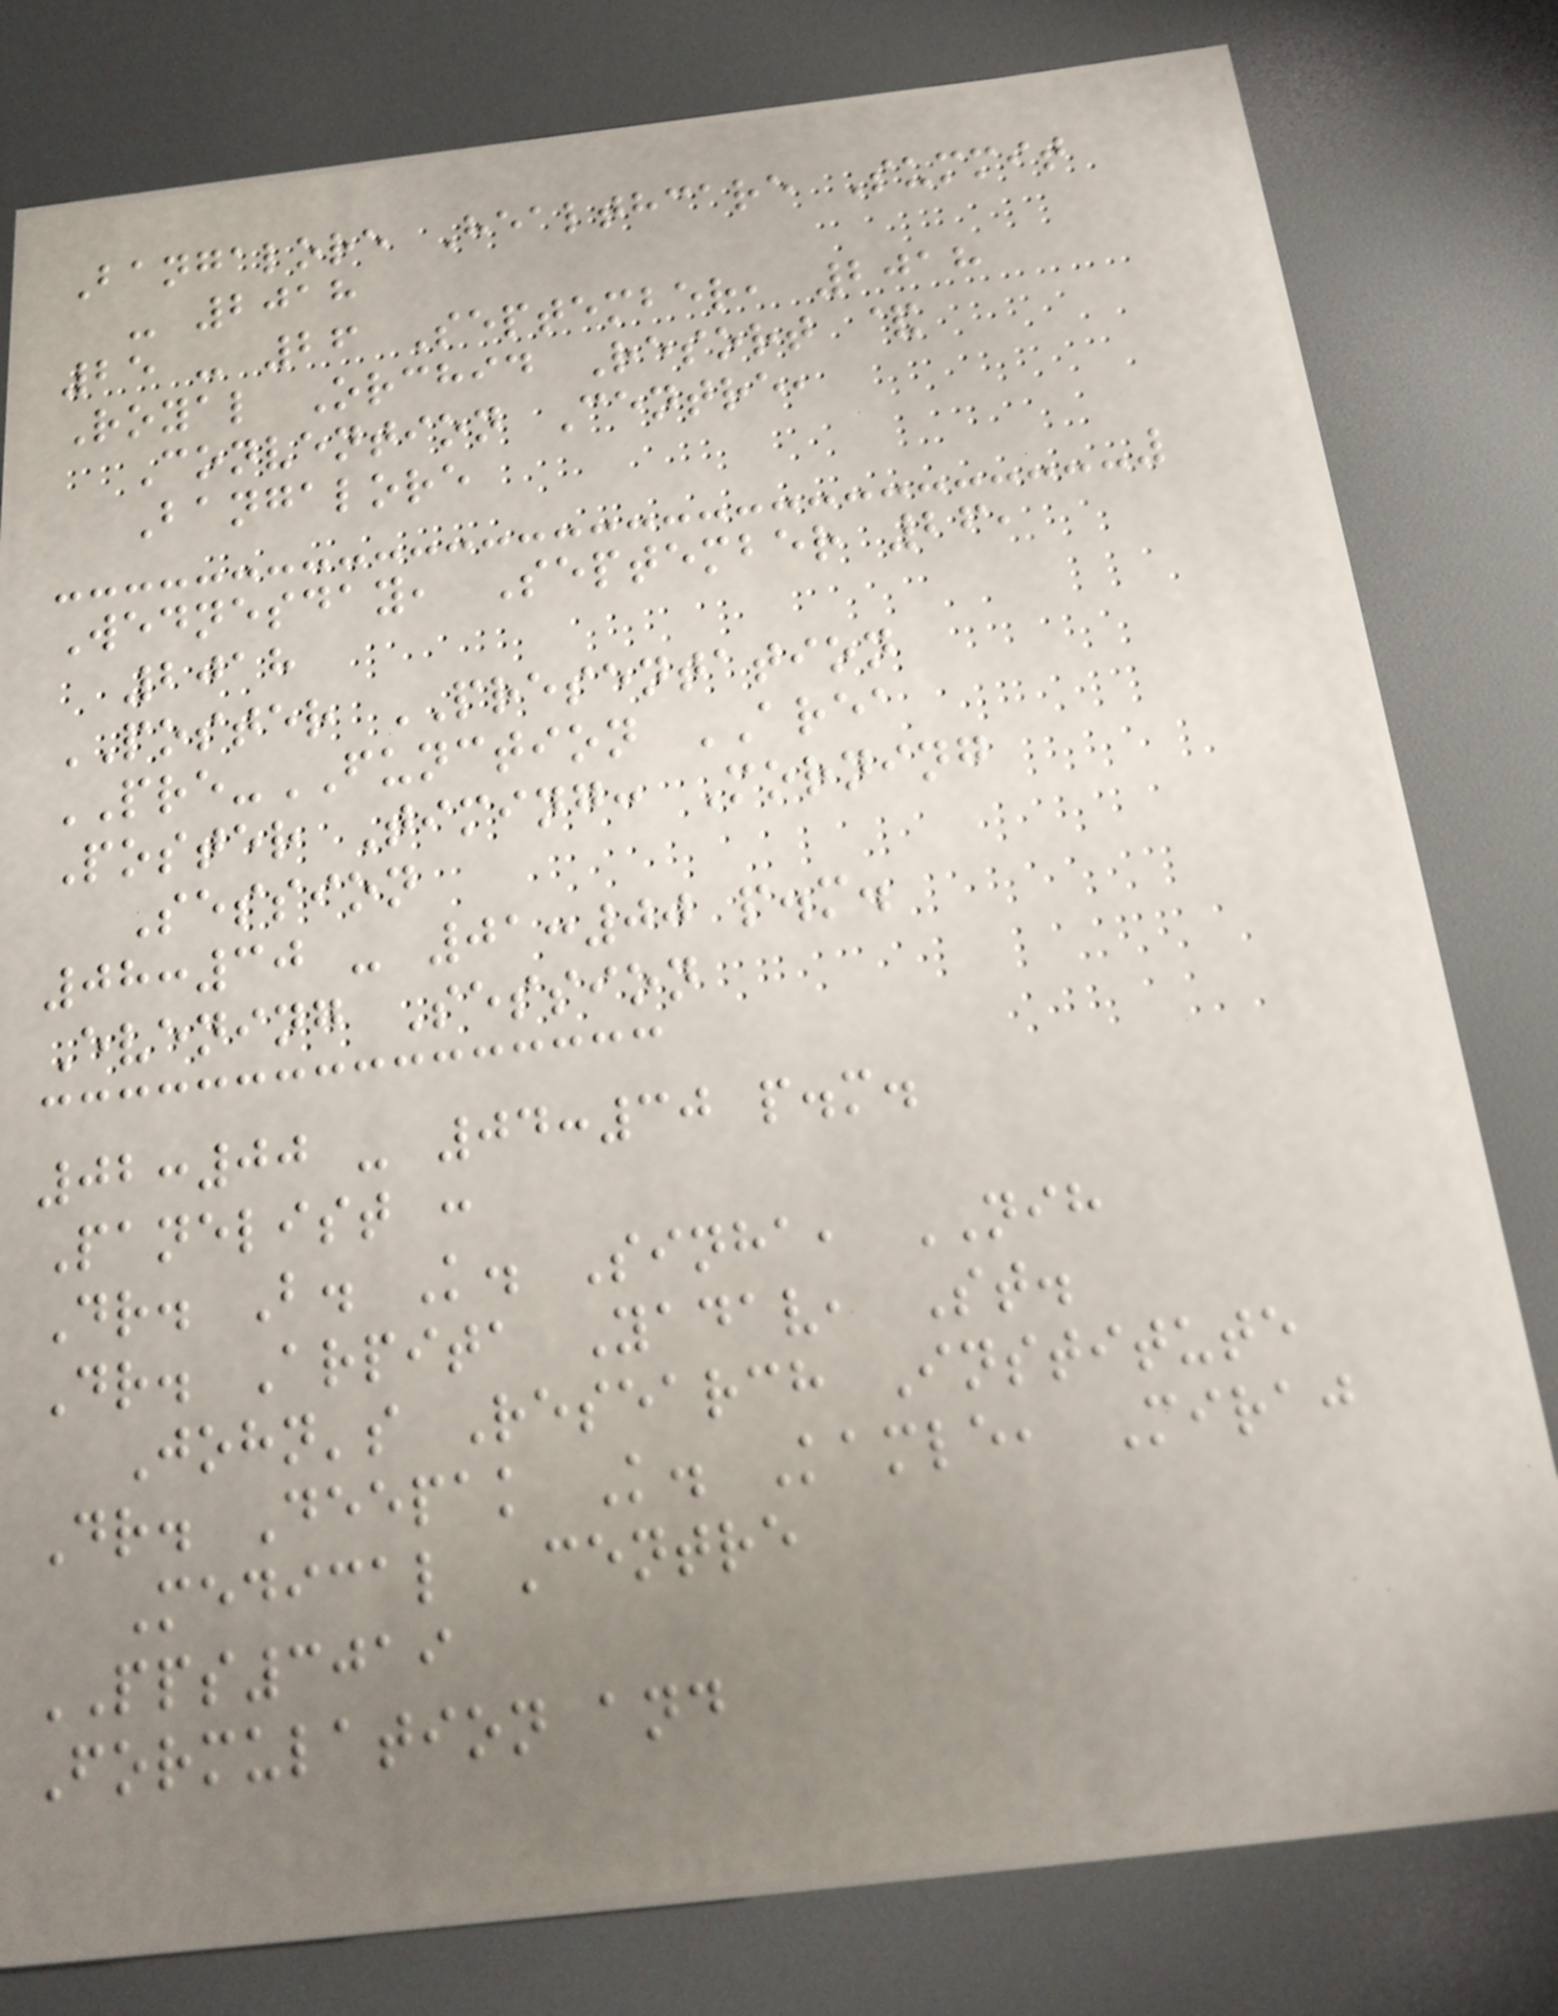Bangalore Healthcare Summit
- 2018
25 - 26 September, 2018
Royal Orchid Resort &
Convention Centre,
Bangalore
Wednesday, September 26,
2018
POSTER PRESENTATION
PRE-FUNCTION AREA
Poster Timing: Morning
Session
08:30 - 01:00 p.m.
Evening Session
02:00 - 04:30 p.m.
Panelist :
Dr. B. K. Sinha, NIH
Dr. Arpita Yadav, St.
John's Research Institute
Dr. Deepak K. Kamle, Miraj
Medical Centre
PPS3019
Formulation and
